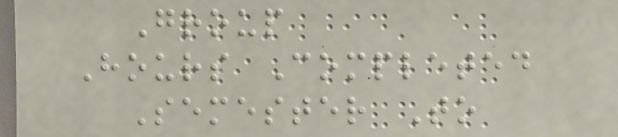Group
Hours Completed
Semester To
